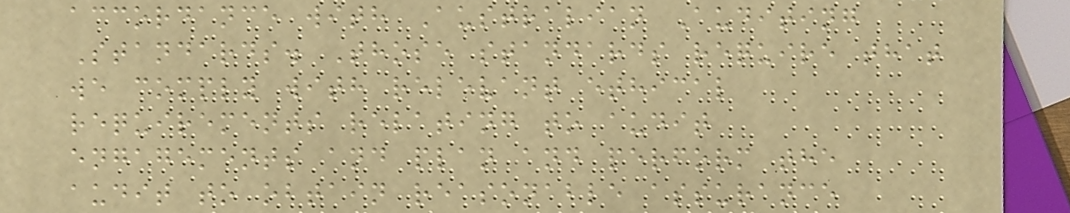accordance with Australian Auditing
Standards. Those standards require that
we comply with relevant ethical
requirements relating to audit
engagements and plan and perform the
audit to obtain reasonable assurance
